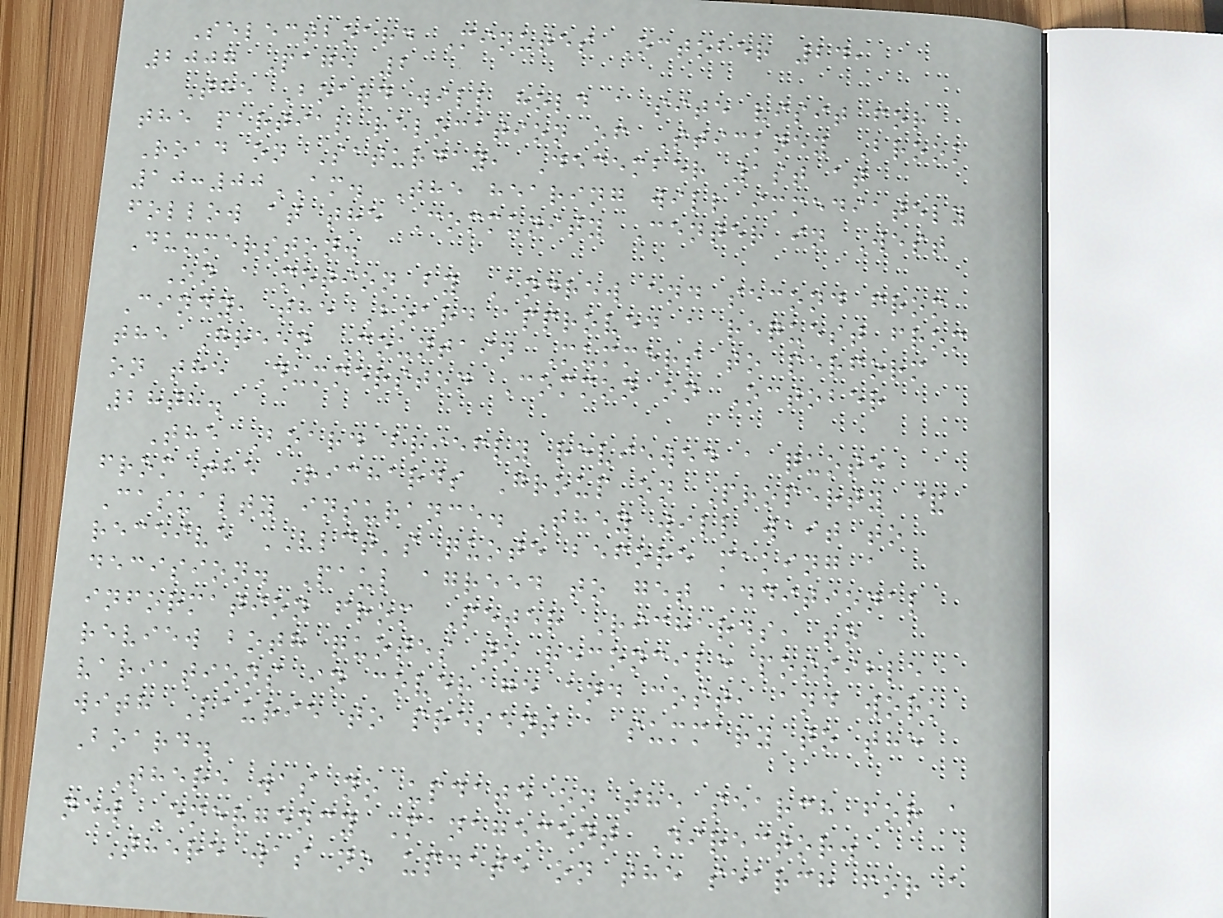Selectboard Minutes October 24,
2007 Page 2
The Board will hold a site visit for
the partial relocation of Stickney Brook
Road on Saturday, December 1st at
10:00AM. The hearing will immediately
follow at the Community Center in West
Dummerston.
On a motion by Andrew and second from
Cindy, the Board approved a request from
the Green Mountain Mummers to perform
on the Dummerston Common on October
28th.
The Board briefly reviewed a quote
from the Richards Group on Property &
Casualty insurance. They will wait to
receive VLCT's quote before making a
decision. Paul agreed to get additional
information from Peter Richards, to
review both quotes to reconcile possible
variations in coverage and cost, and work
with Laurie to present a summary to the
Board.
There was no update on the search for a
new Emergency Management Director.
There was no update on the search for a
